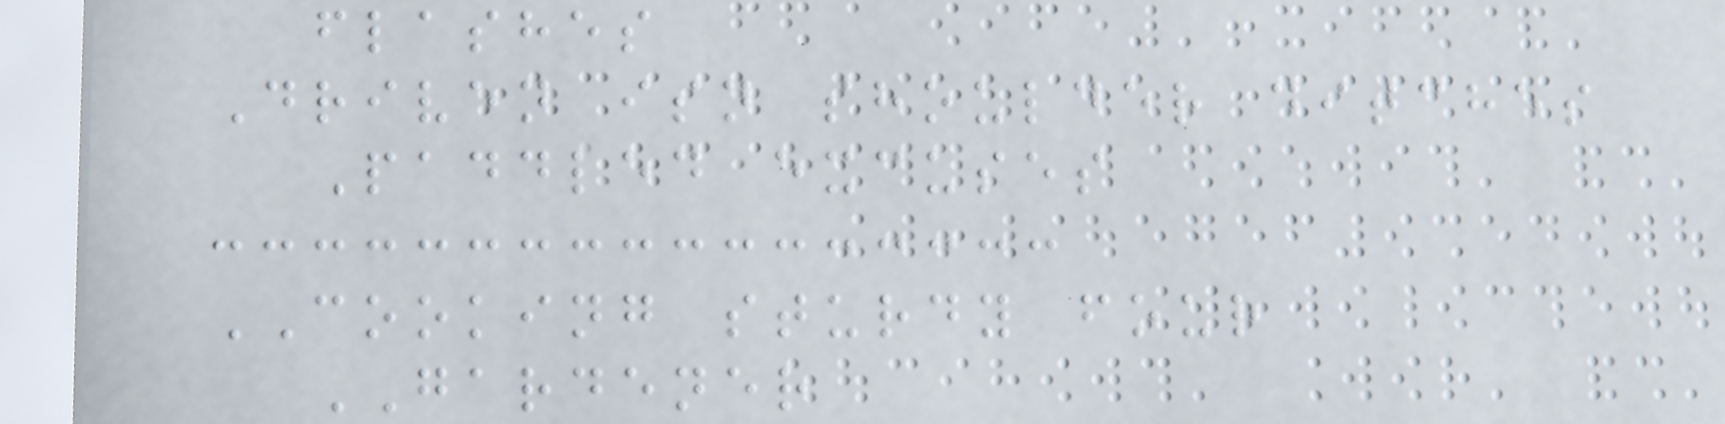flashes
Driven isn shoulder ditches
Paddled excuses
COOKING sturdy four
GARDENER
